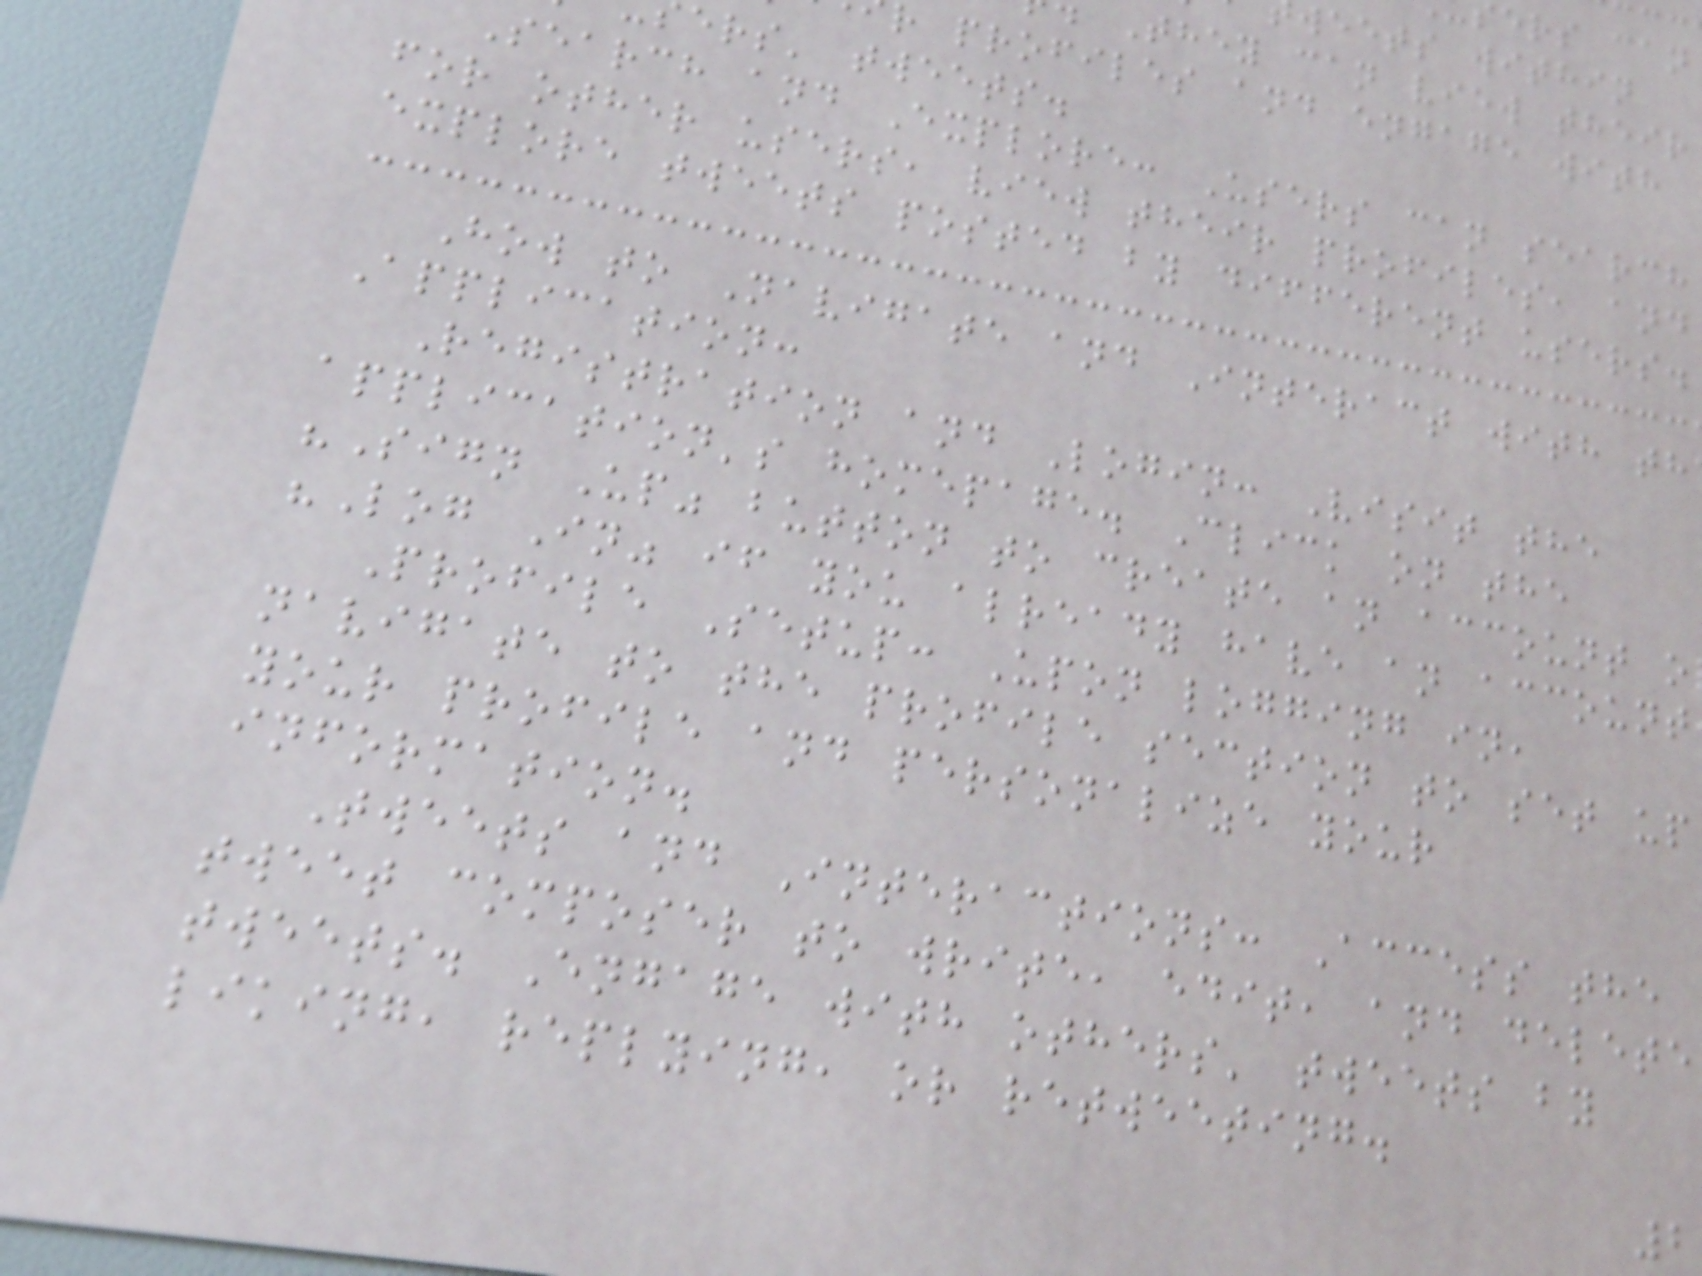weets within
They can view their
r profiles and engage with
ers' tweets.
Search and Explore: Users can search
for other users, view their profiles, and
explore tweets posted by different users.
How to Navigate and Interact with th
Application:
Registration and Login: Visit the
application's homepage. Click on the
"Sign Up" button to create an account o
"Log In" if you already have an account
Profile Setup: Upon logging in,
navigate to the profile section to set up
your profile and personalize your
information.
Tweets and Interactions: Access the
tweet composer to write, edit, and delete
tweets. Engage with others' tweets by
liking, replying, or retweeting.
